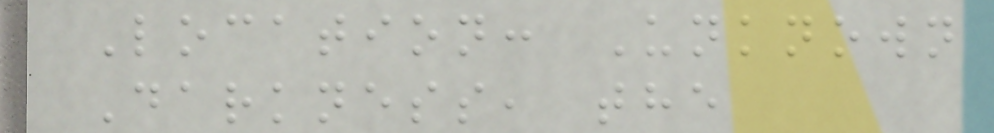Location: Unknown
Darkness, the
